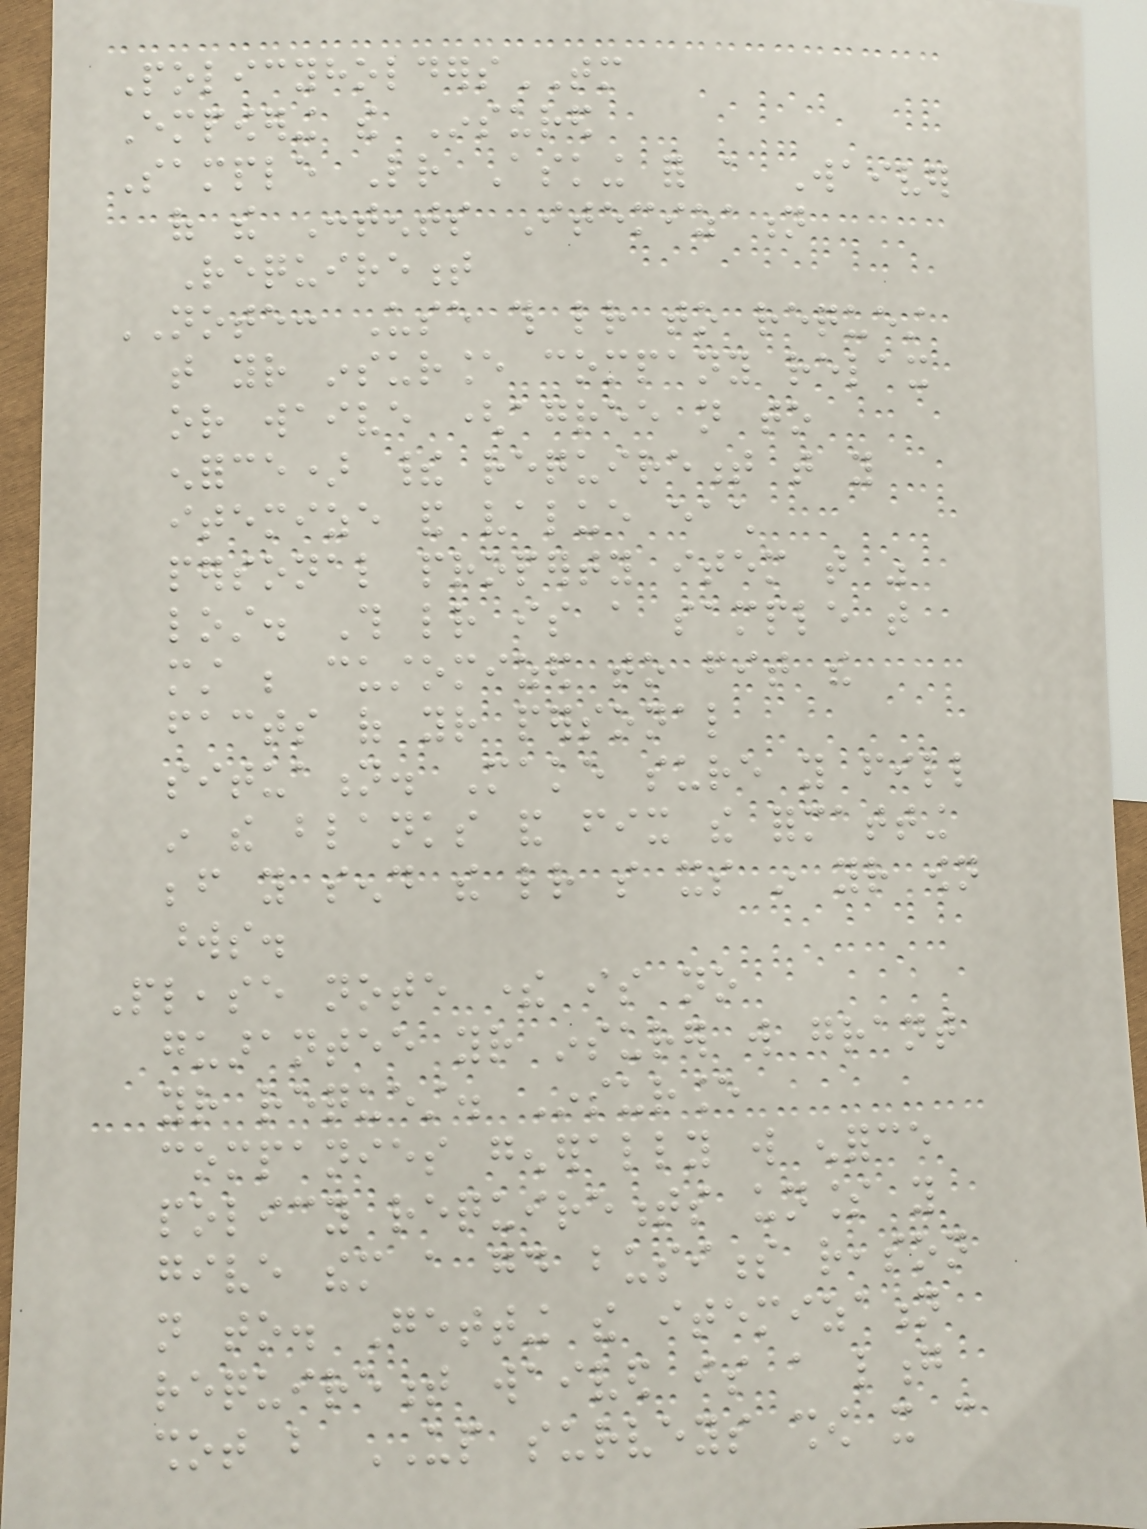PolicyholdersTM
Empowering the Insured
Sample Letter Asking for a Waiver
of the Contents Itemization
Requirement
NOTE: Use this letter to request
that your insurance company relax
or waive (agree not to
enforce) their requirement that you
itemize and value each
personal property item that was
lost. This letter is a sample that
must be customized to fit the
facts of your personal
situation. Make sure you fill
in the blanks and fix the formatting
before you send the letter so its in your own
words.
Please note there is no
guarantee your insurer will grant
your request. Insurance
companies generally will enforce
policy requirements unless you
give them a good business reason
not to. Getting the itemization
requirement waived is a long
shot but UP surveys show it can
